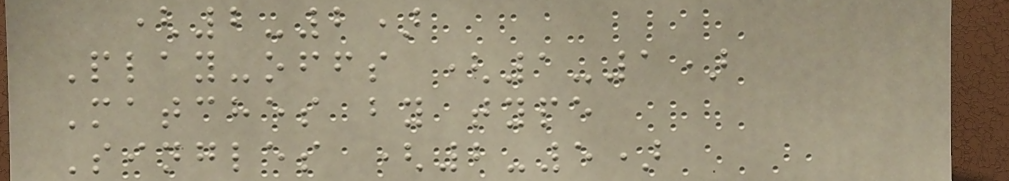(2-2)
Play-offs (1-1)
Matches by type
Singles (2-5)
